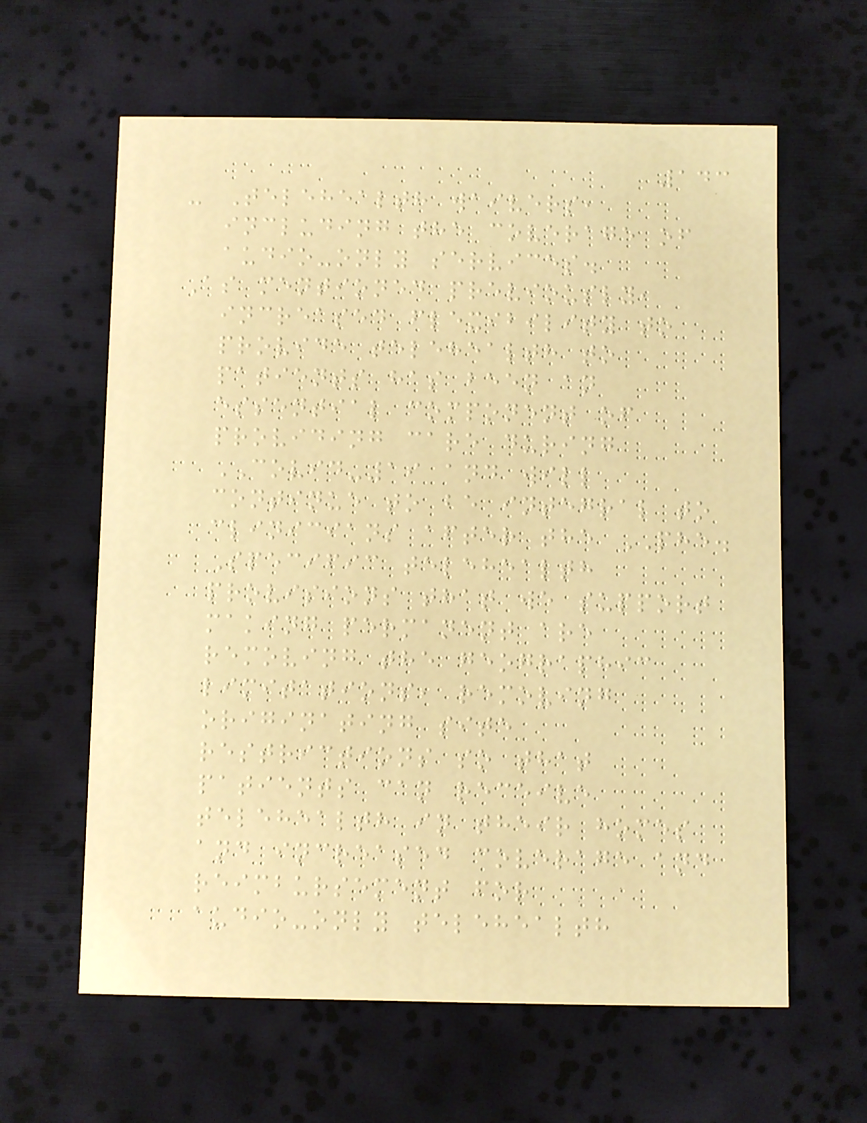143
- Telehealth waivers,
including the coverage of
audio-only services.
As mentioned previously,
increased flexibility to
provide telehealth to
patients has been an
essential component of
providing care during
COVID-19 and will
continue to be integral to
clinicians after the PHE.
Specific telehealth
provisions that we support
making permanent are
removing the geographic
limitations, removing
originating site
restrictions so that
patients can receive
telehealth in their homes
and increased coverage and
reimbursement for
audio-only telehealth
